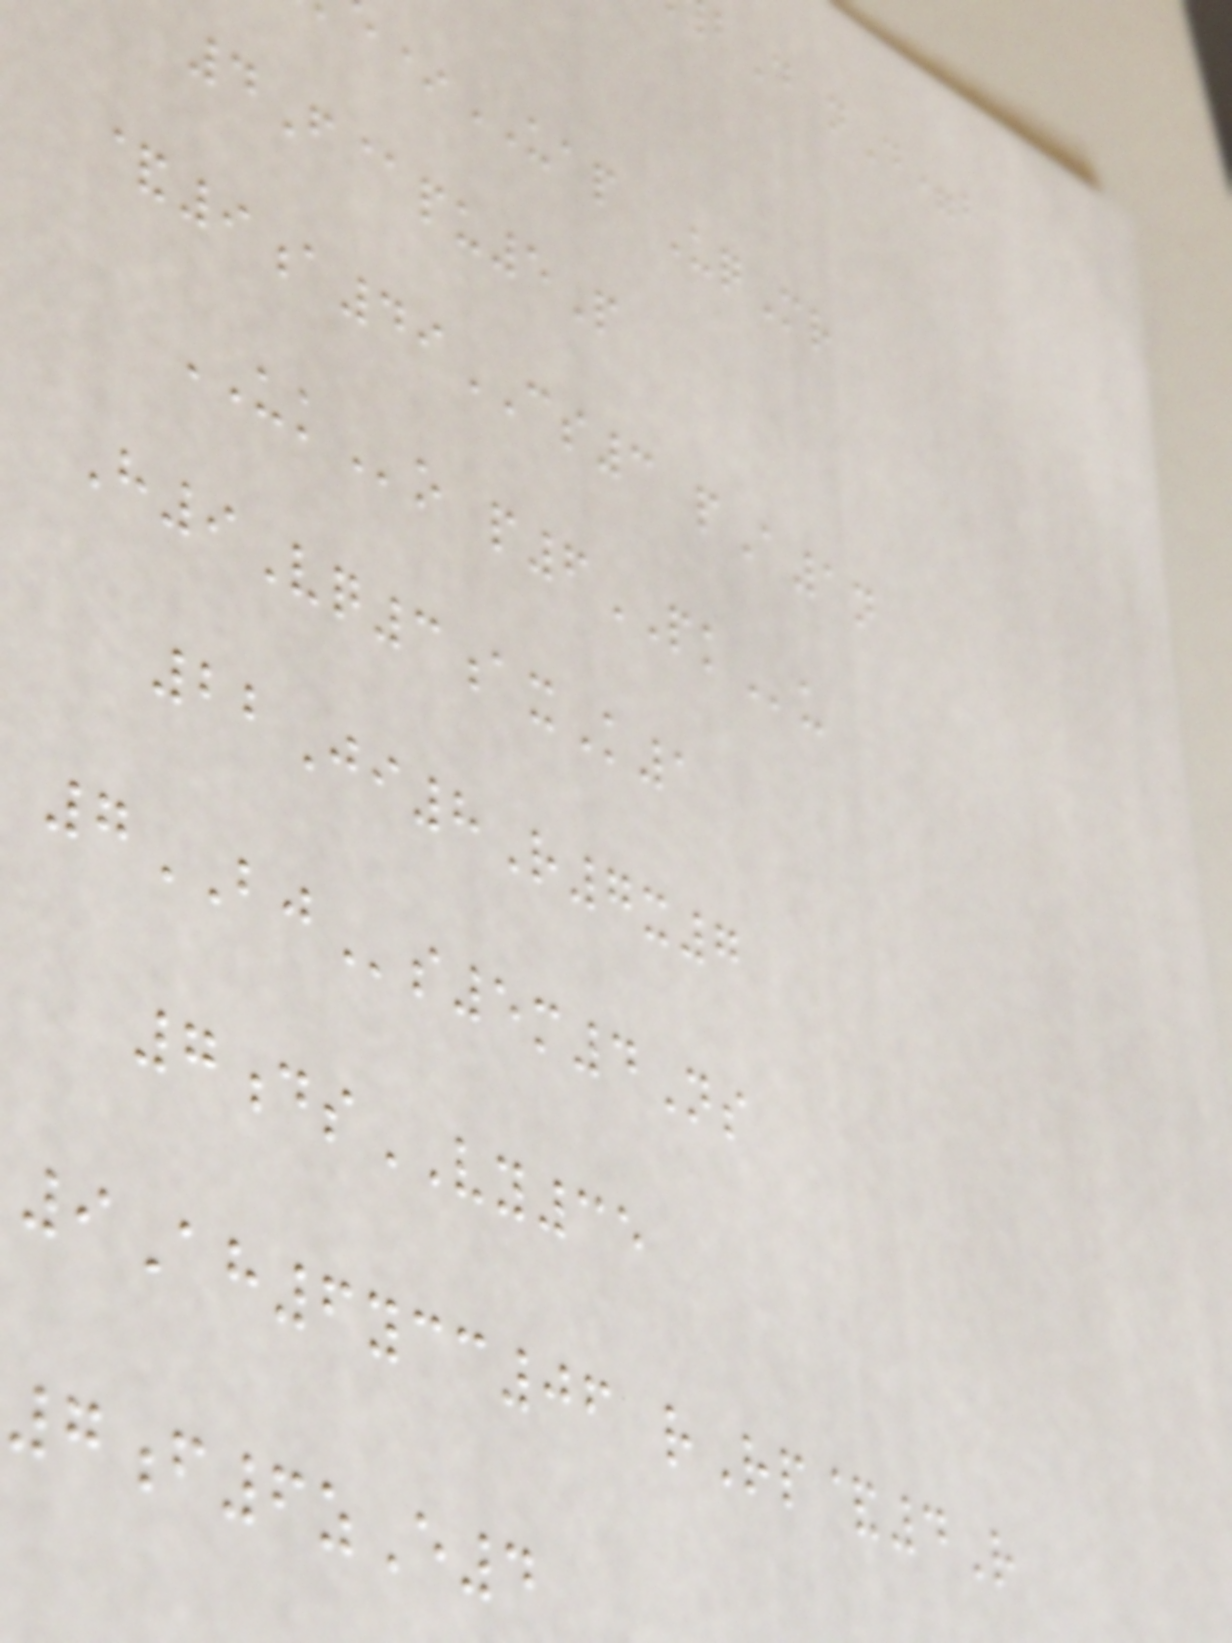bD nD=b
*UAP UqMr
4F@pu5P
&9a49CS3 pA1n
UKo p6PKu
H9Vq3axK1
22Ji8R7x7
7BJs5m4Ns
7dsVY35
9Ah6ycc06 rRp&4R
7f6zE4
